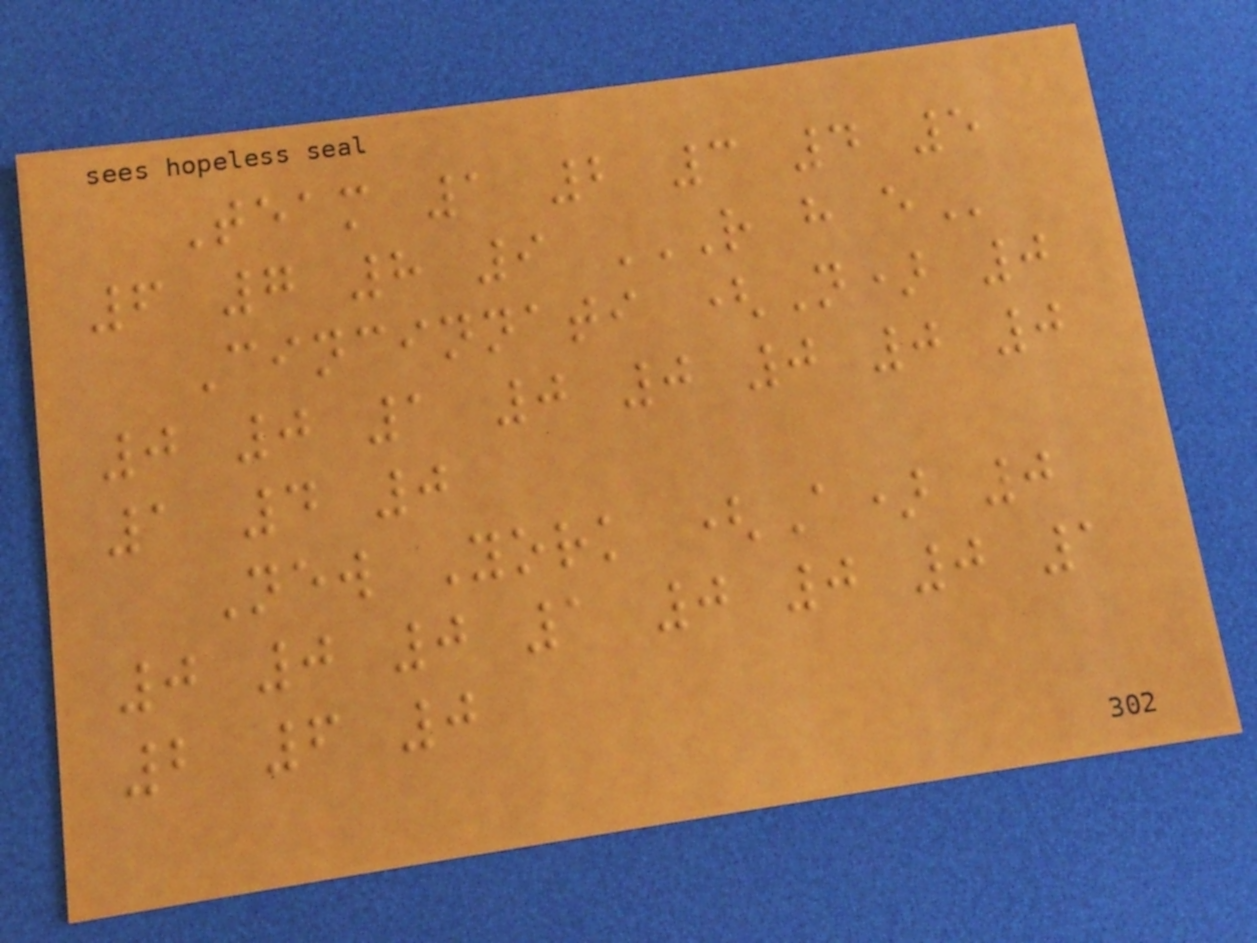Team 1 2 3 4 5
6 7 8 9 R H E
Cincinnati (N) 0
0 0 1 0 0 0 0 0
1 4 0
New York (A) 0
0 0 0 1 0 0 0 1
2 6 0
